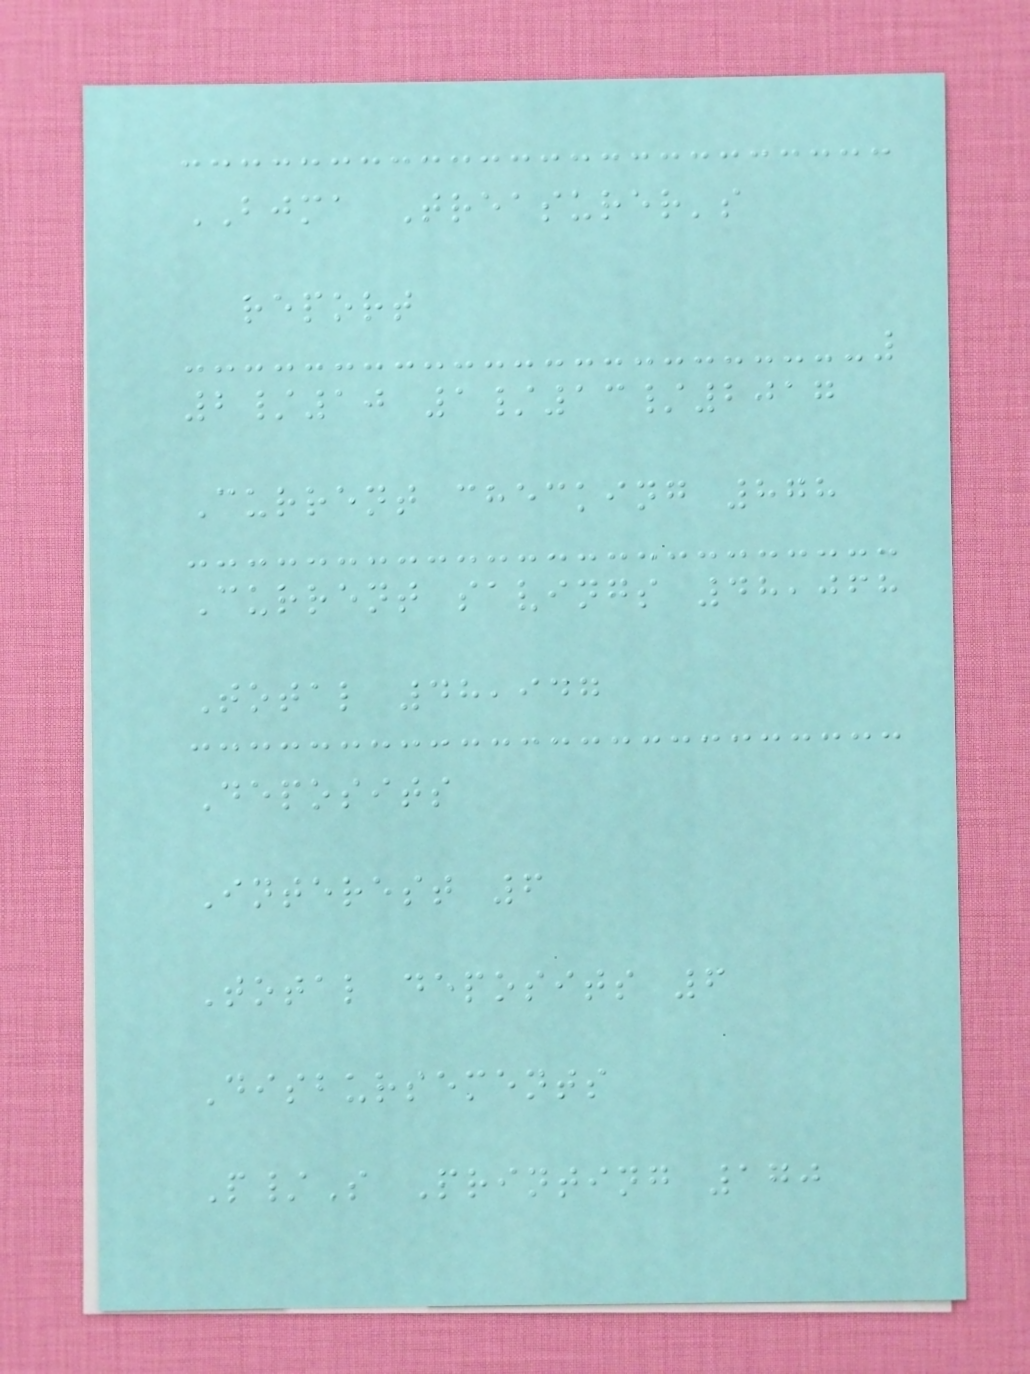BJMA Treasurer's
report
2/10 1/13/2017
Current checking 878
Current savings 48,068
Total 48,947
Deposits
Interest 6
Total deposits 6
Disbursements
P/S Printing 170
